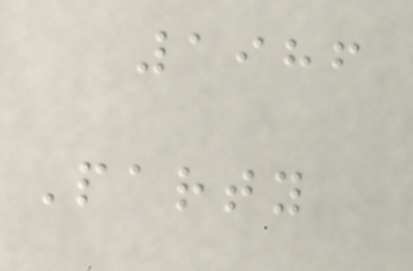1986
Party
